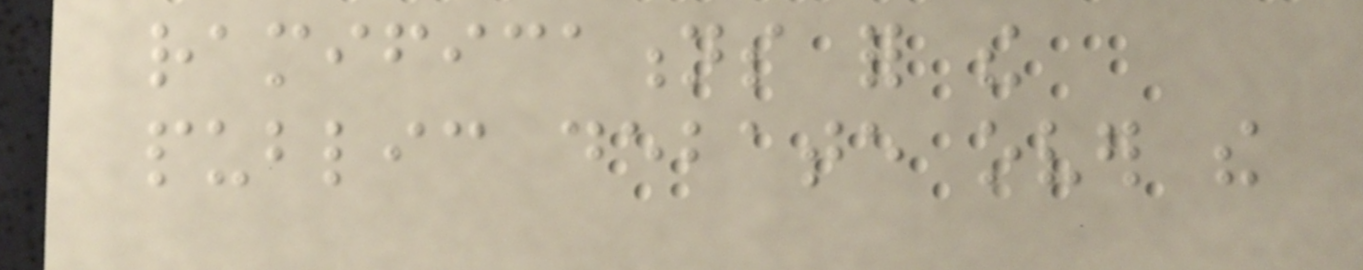ramifications for the
public debate over the
